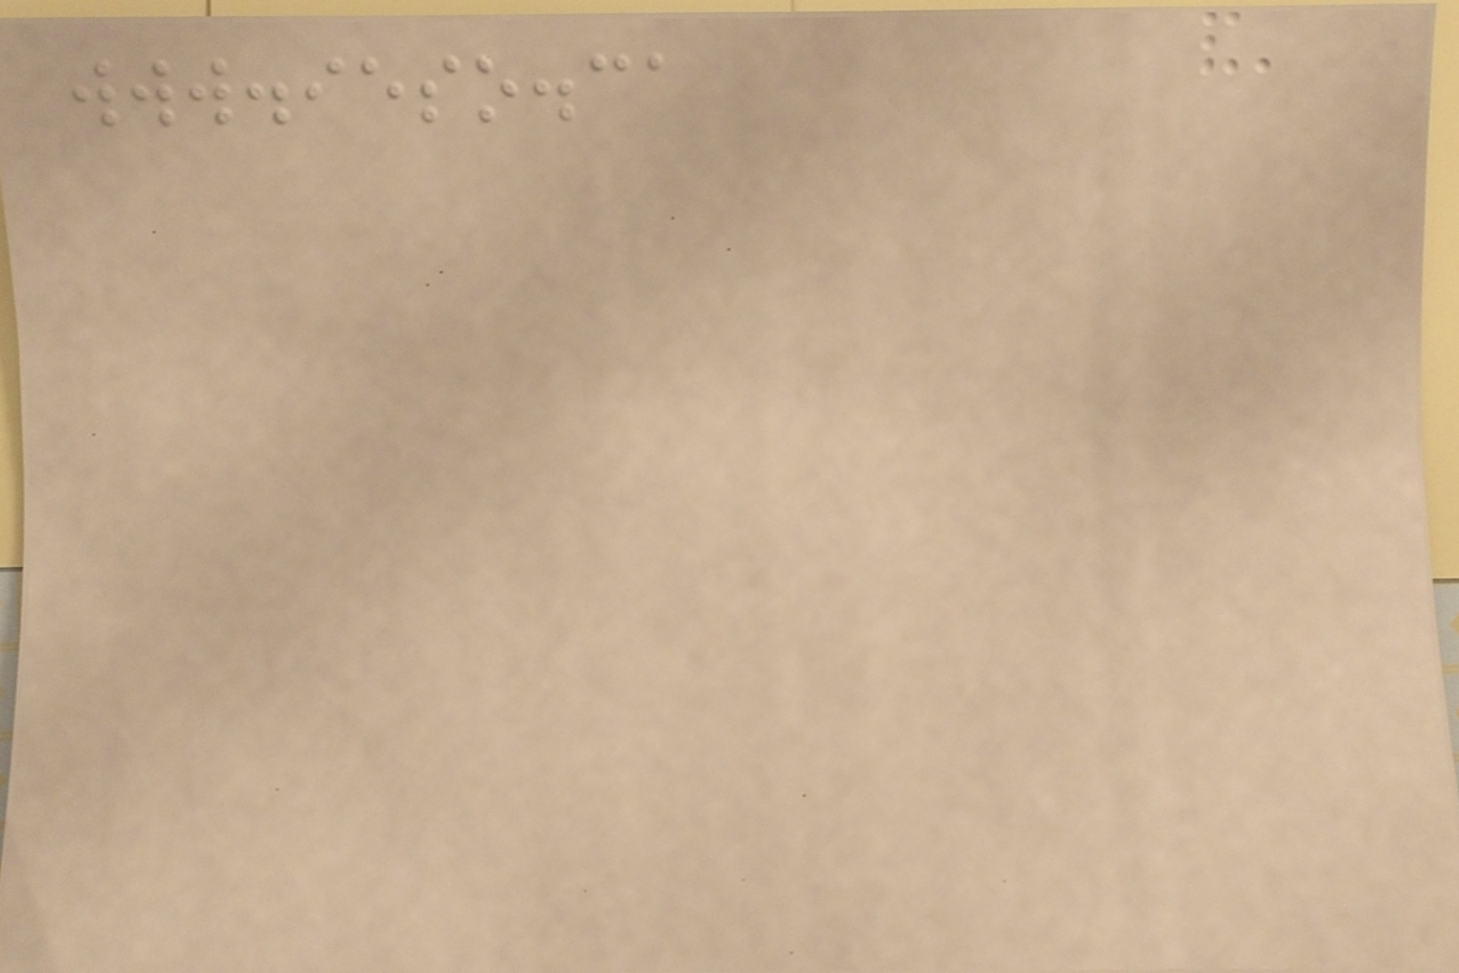www.ieso.ca
